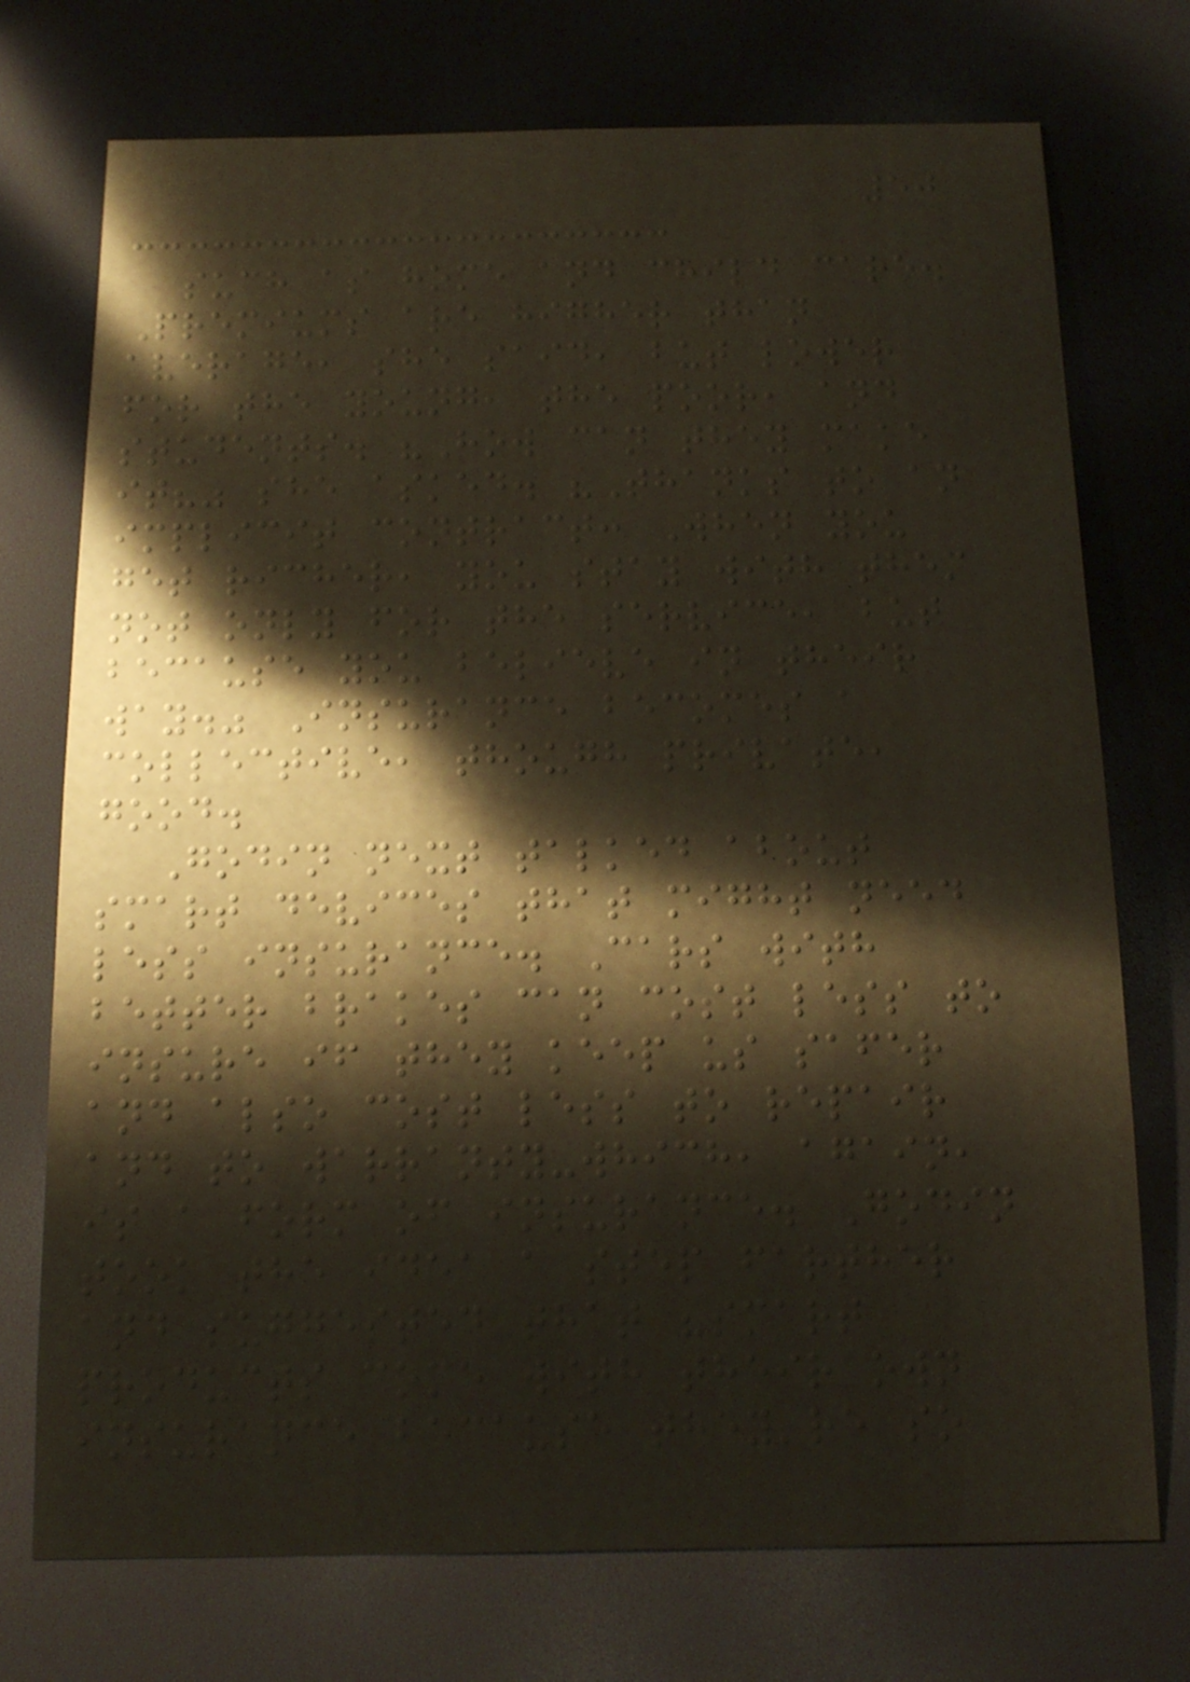50
such as home and child care.
Premiums are higher than
average, she said, but lower
for the young, the poor, and
students. "How can they make
it?" she asked. "Thanks to an
implicit contract: When you
get richer, you stay with them
not only for the service, but
because you believe in their
way." Insurance becomes a
collective, though private,
good.
Godin next talked about
smart devices that might need
less insurance. Cars with
better brakes can cost less to
insure if they keep us safer
and also cost less to repair
and to warranty-which, again,
is a form of insurance. Godin
took the idea a step farther
and suggested that "smart
products come with their own
insurance because they're so
